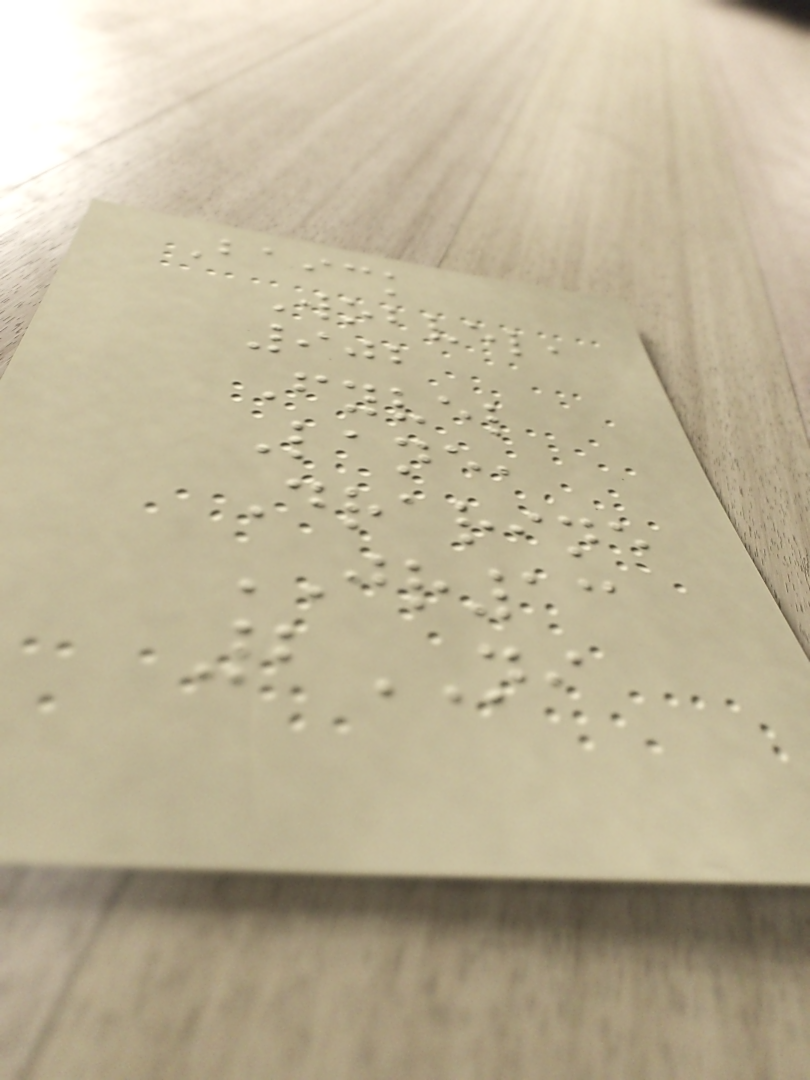Baick
Wobvel,
902
Fyvel
Lane,
Drarine
JR13
2NI
